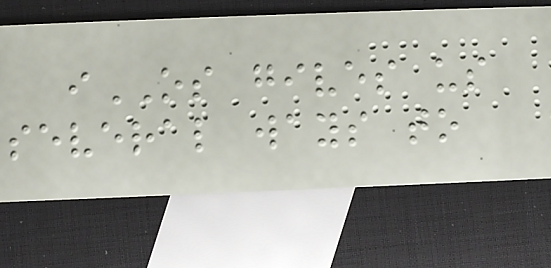iOS gives us
several ways to
